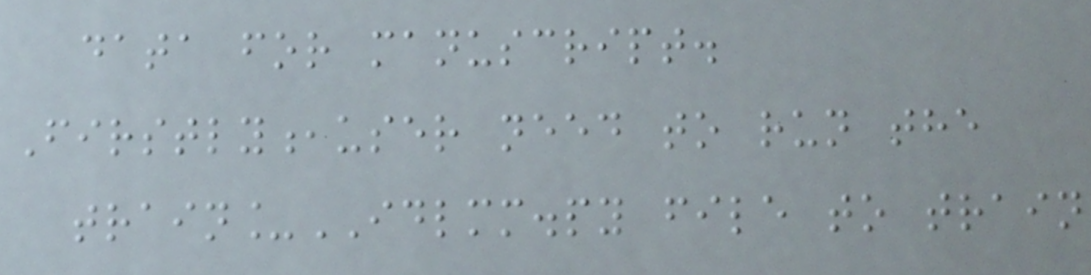data for manuscript.
Firstly,user need to run the
train_IDLMM.py file to train
